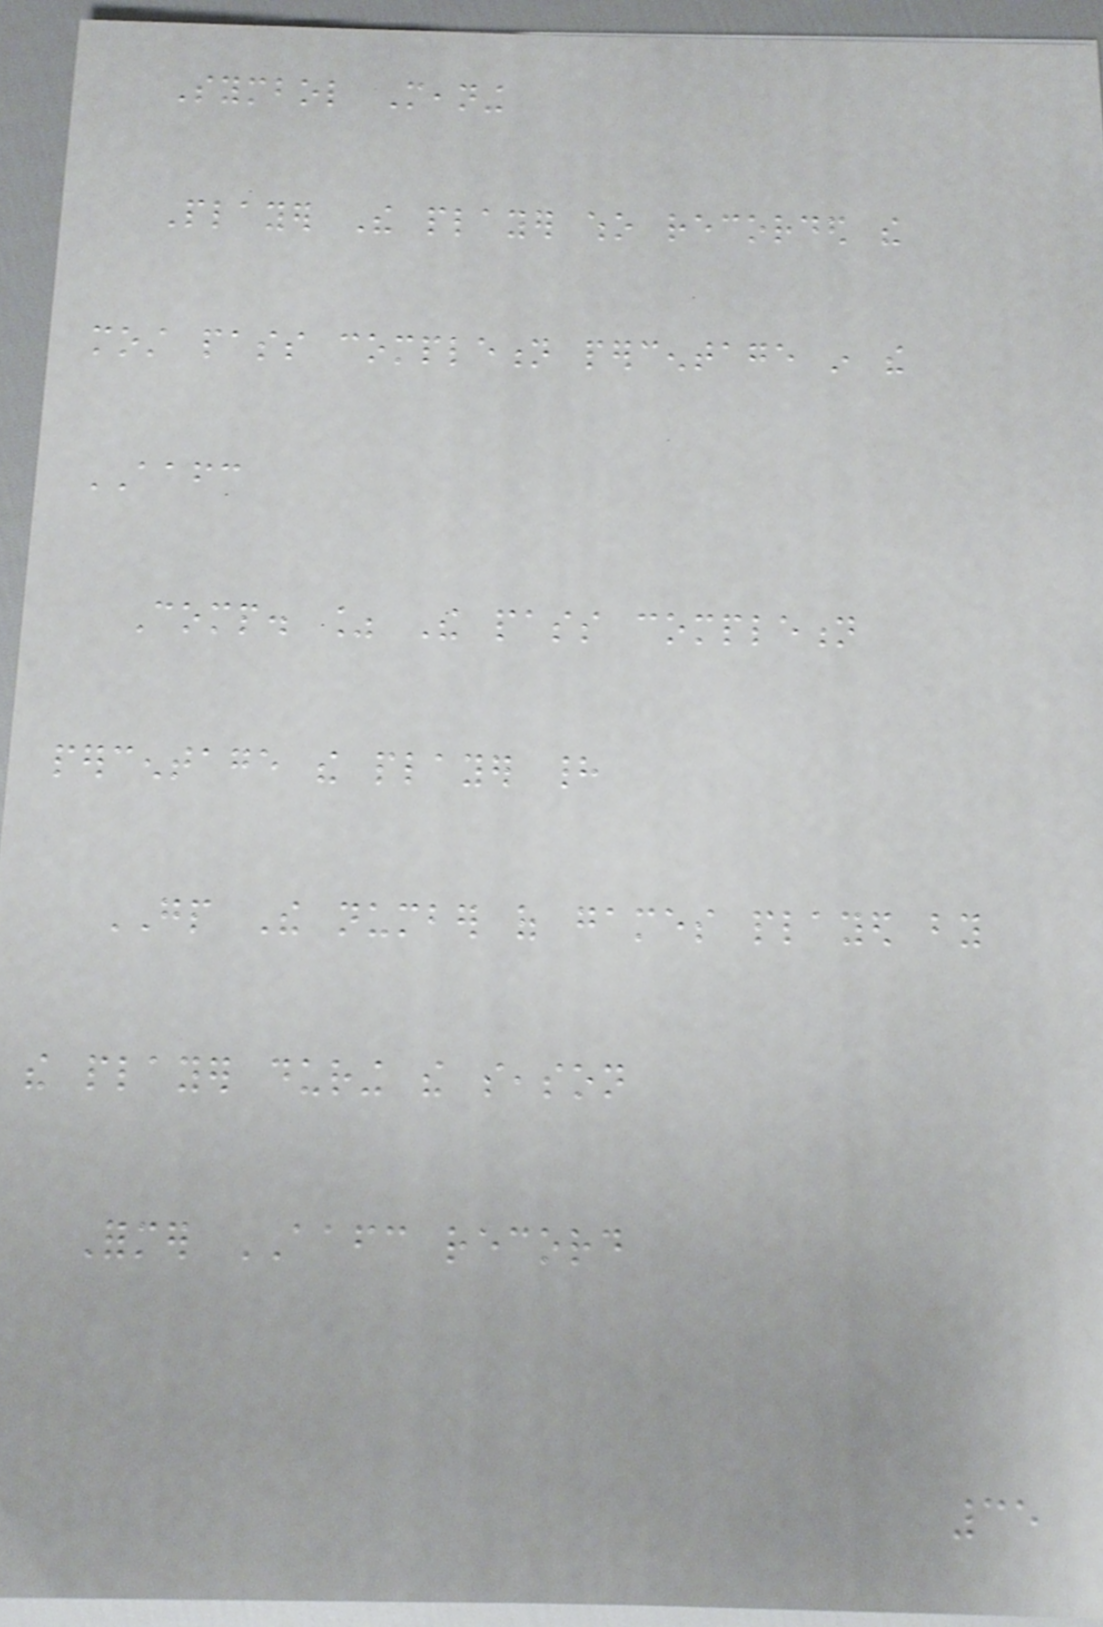Symbol Meaning
Player The player who recorded the
most pass completion percentage in the
AAFC
Comp. % The pass completion
percentage the player had
GP The number of games played by
the player during the season
Former AAFC record
35
